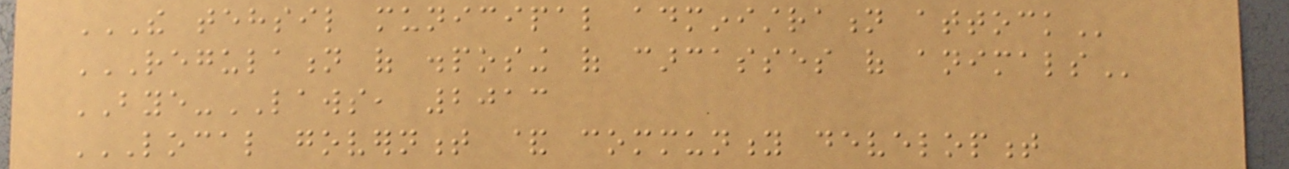THE TEHSIL MUNICIPAL ADMINISTRATION ATTOCK
REGULATION OF DISPOSING OF CARCASSES OF ANIMALS
BYE-LAWS, 2013
LOCAL GOVERNMENT & COMMUNITY DEVELOPMENT
